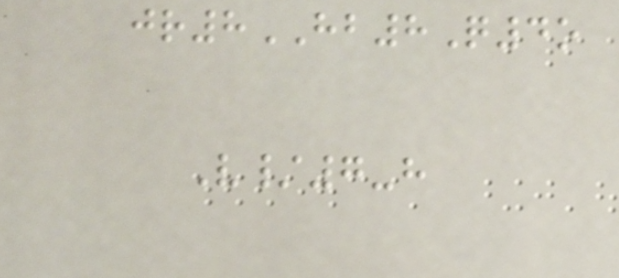jr8HB8Q4o
V/7-h
